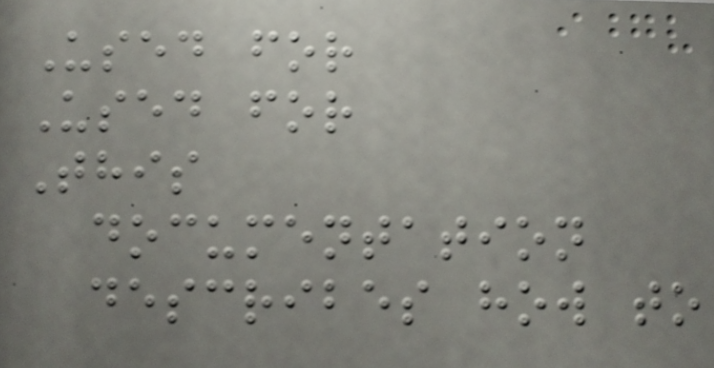Used for
Used for
This
documentation
describes how to
